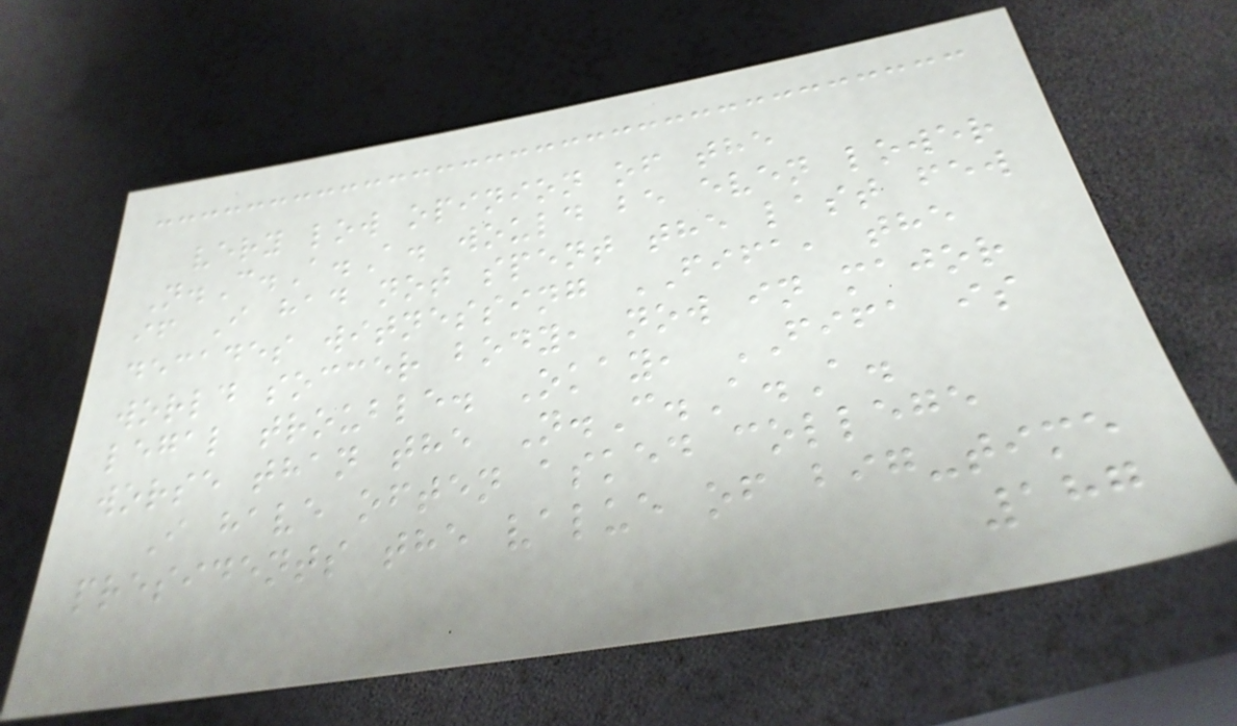very low opinion of the
N.C.A.A. would be even lower
if I had not spent the last few
decades witnessing FIFA, the
world soccer body, now in major
legal trouble. Okay, FIFA is
worse than the N.C.A.A.
I have often asked college
presidents the value of big-time
187
